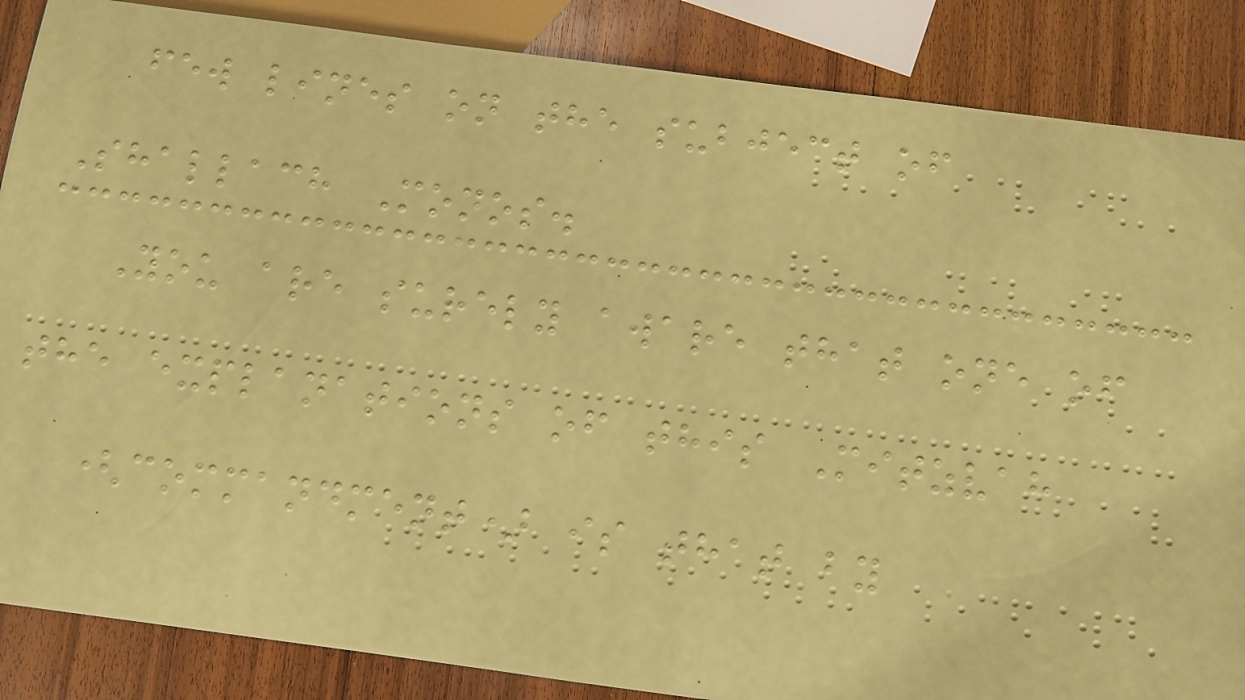few lines on the subject of
Shallach Monos.
You are surely aware that one of
the explanations of this Mitzvah
(commandment) is that by
